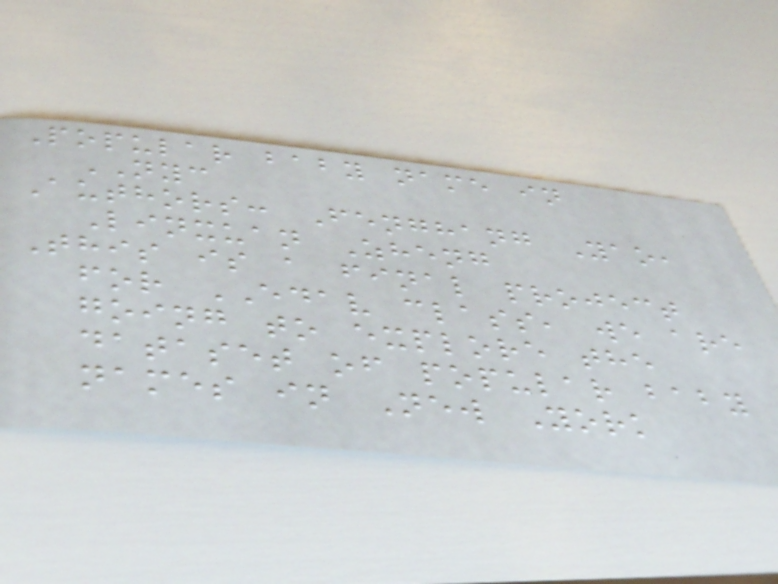Popular baby name in
NYC
Authors: Fenghang Yao,
Linxuan Zheng
This is a final project
for EDAV class, we are
going to explore the
dataset of popular baby
names in New York
